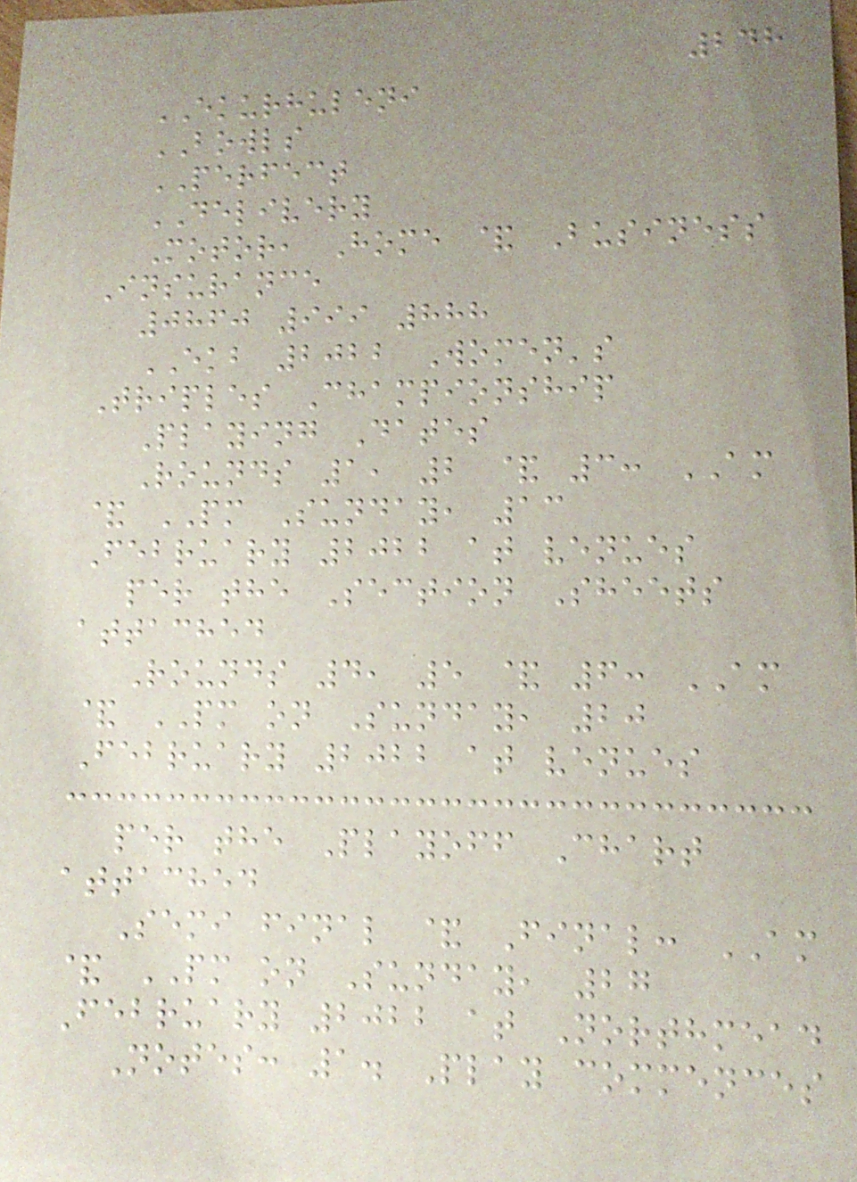248
EKURHULENI
BOWLS
PERFECT
DELIVERY
Motor, Home & Business
Insurance
0860 999 888
EKB 2022 Women's
Triples Championship
Playing Dates
Rounds 1, 2 & 3: AM
& PM Sunday, 13
February 2022 at venues
per the Section Sheets
attached
Rounds 4, 5 & 6: AM
& PM on Sunday, 20
February 2022 at venues
per the Playoff Chart
attached
Semi final & Final: AM
& PM on Sunday, 27
February 2022 at Northmead
Notes: 1. Play commences
